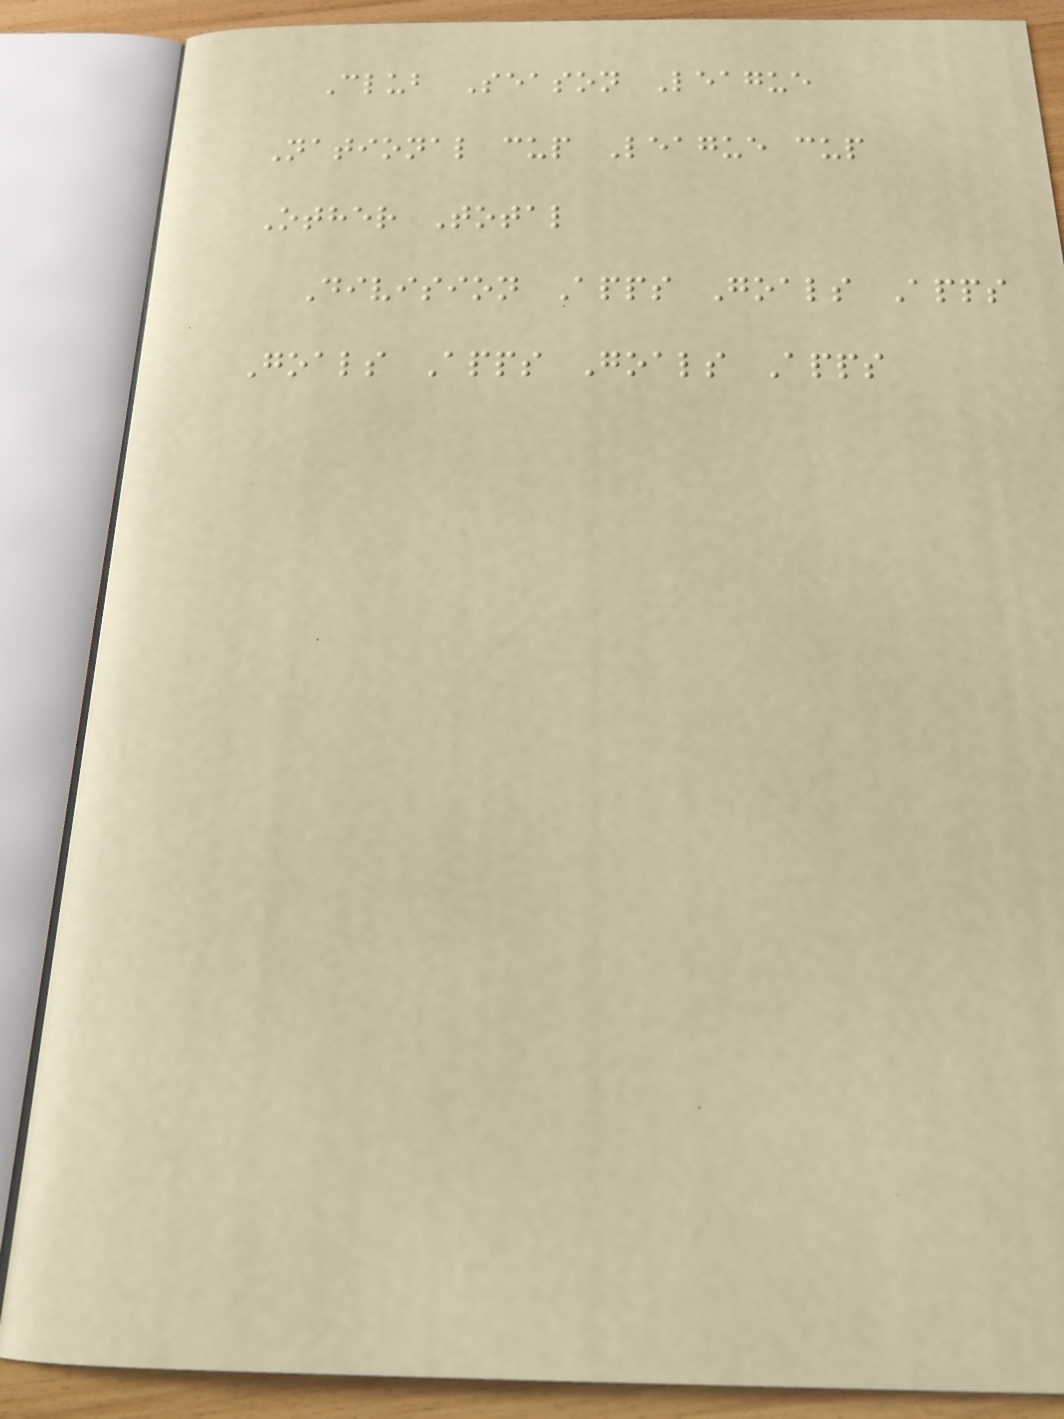Club Season League
National cup League cup
Other Total
Division Apps Goals Apps
Goals Apps Goals Apps
